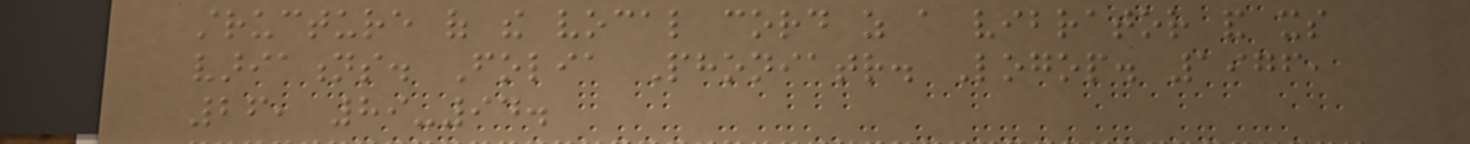structure of the vocal cord as a vibrator and its
variations. Folia Phoniatr. Logop. 1976,
26, 89-94.
